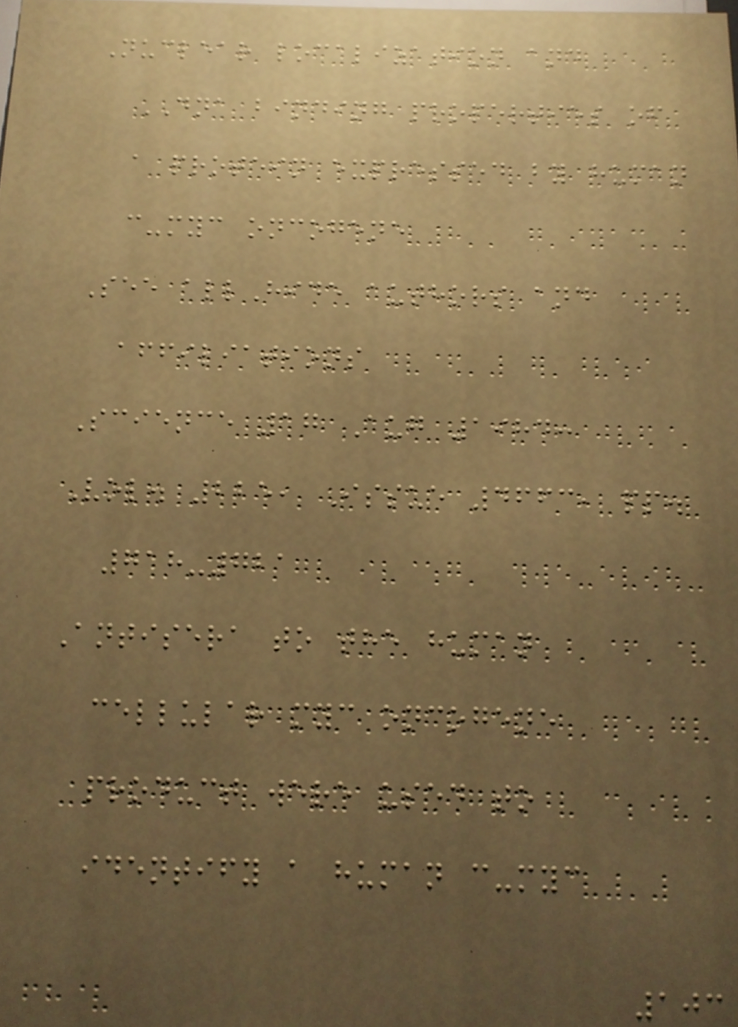Nuclear localization and
DNA binding properties of
a protein expressed by human
c-myc oncogene
See allHide authors and
affiliations
Science 17 Aug 1984:
Vol. 225, Issue 4663, pp.
718-721
Antisera to the human
cellular myc oncogene
product were used to
identify a human c-myc
103
